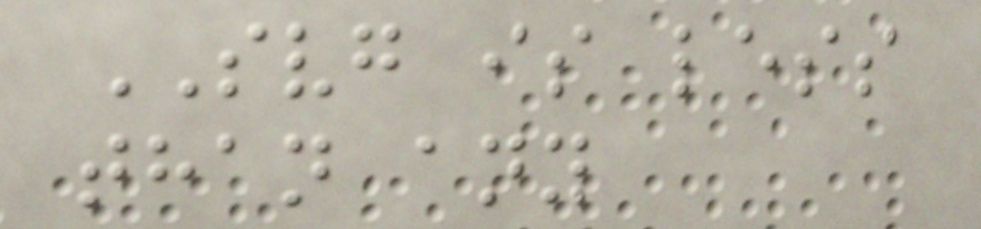SVG is less
than any
